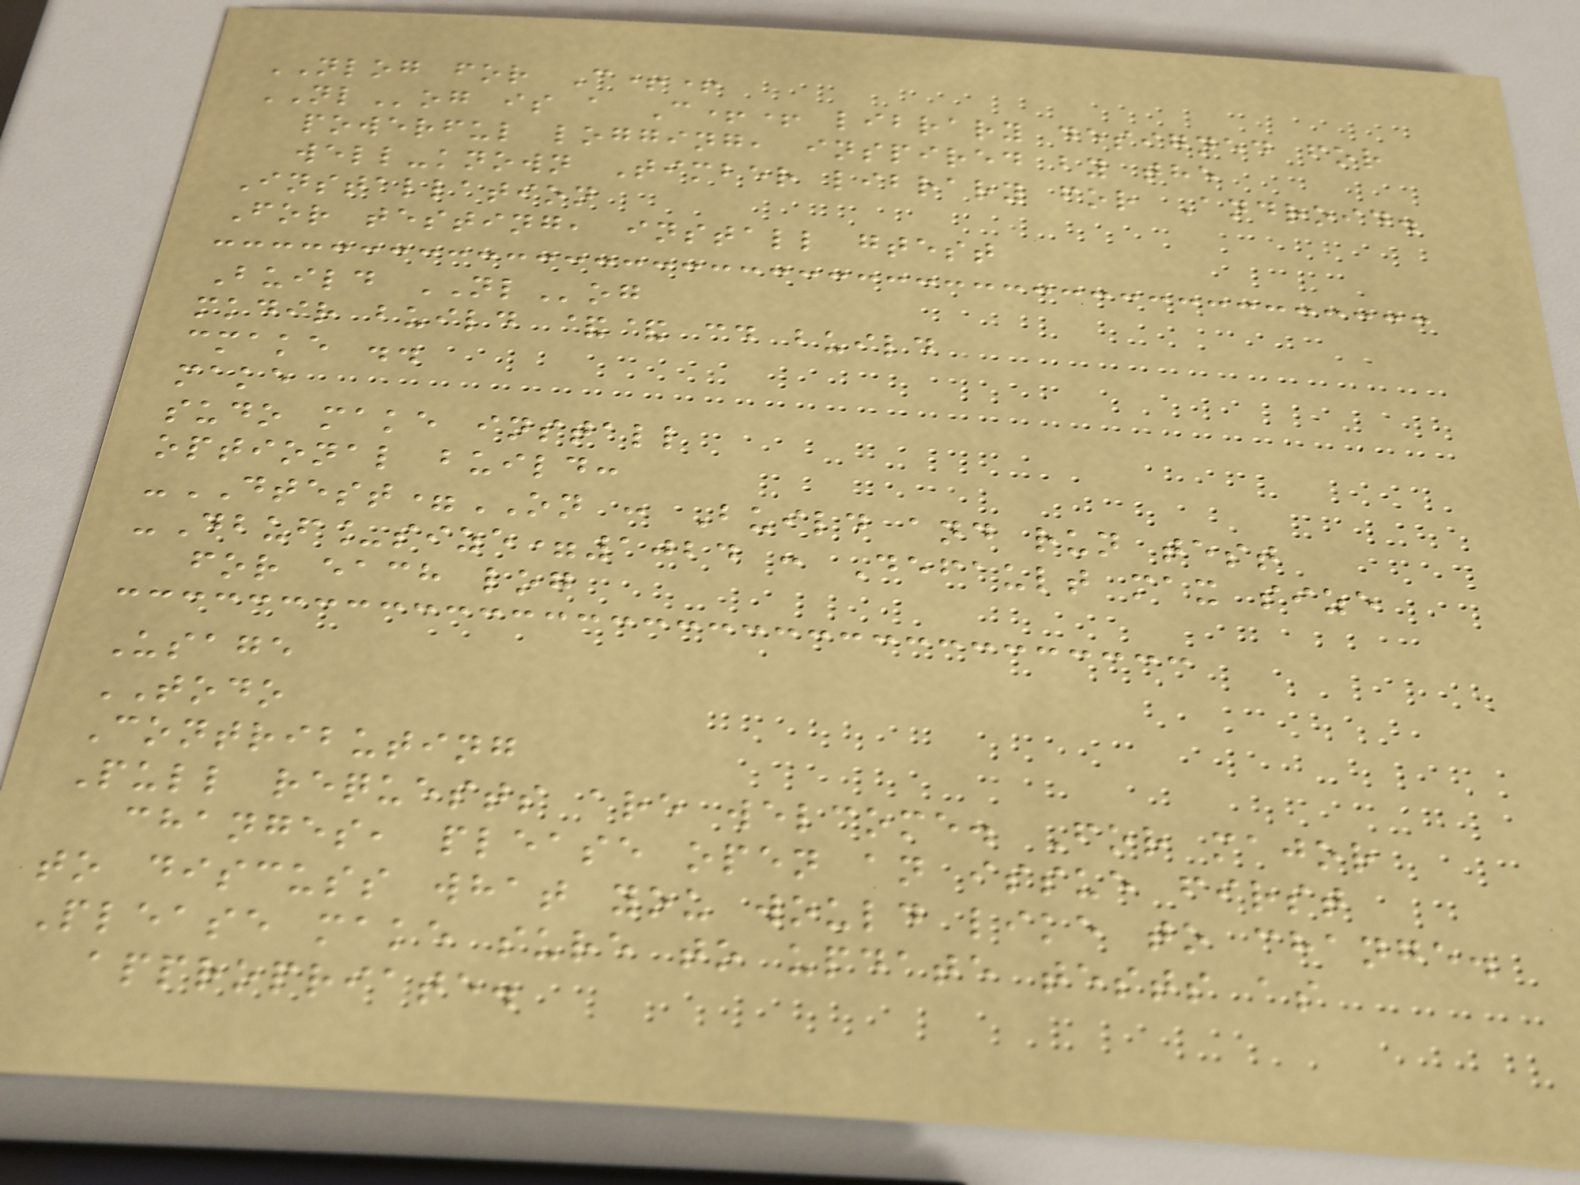NLOG for C++
NLog is a C++ library designed for
powerful logging, inspired by the
well-known Timber library for Android.
Installation
For testing, install gtest
Build NLog
mkdir build && cd build
cmake ..
make
sudo make install
optional build:
-DTEST=ON : Build and run test
-Dbuf_size=1024 : Default max size
for each log
Usage
TODO
Contributing
Pull requests are welcome. For major
changes, please open an issue first
to discuss what you would like to change.
Please make sure to update tests as
appropriate.
